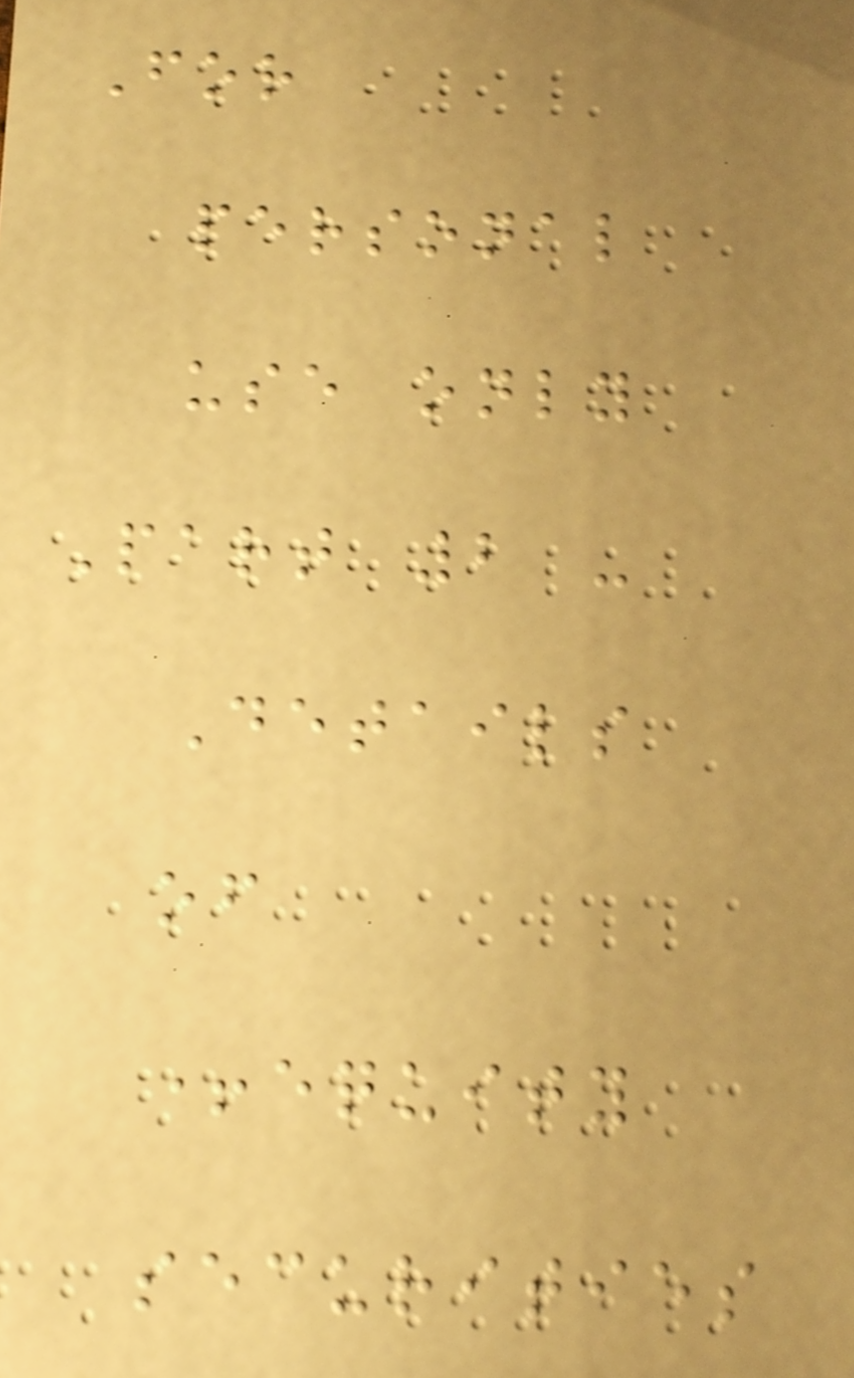For
personal
use only
Part 2 -
Details
of
+equity
securities
